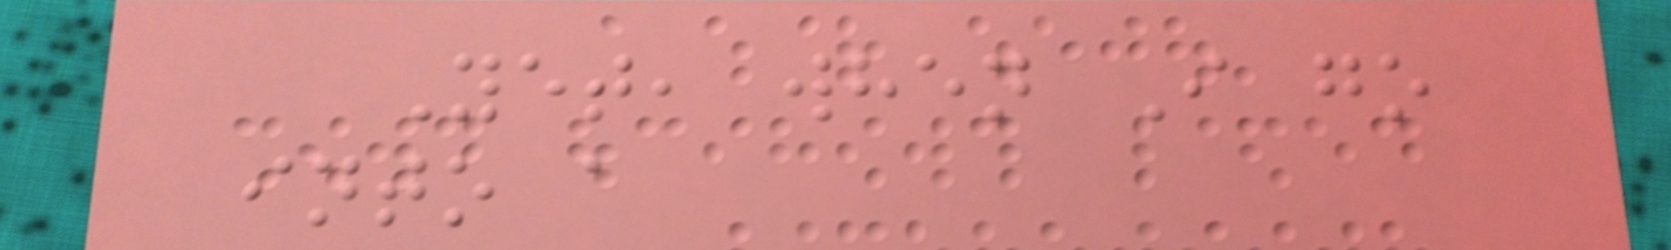Yet, when I go
into a
